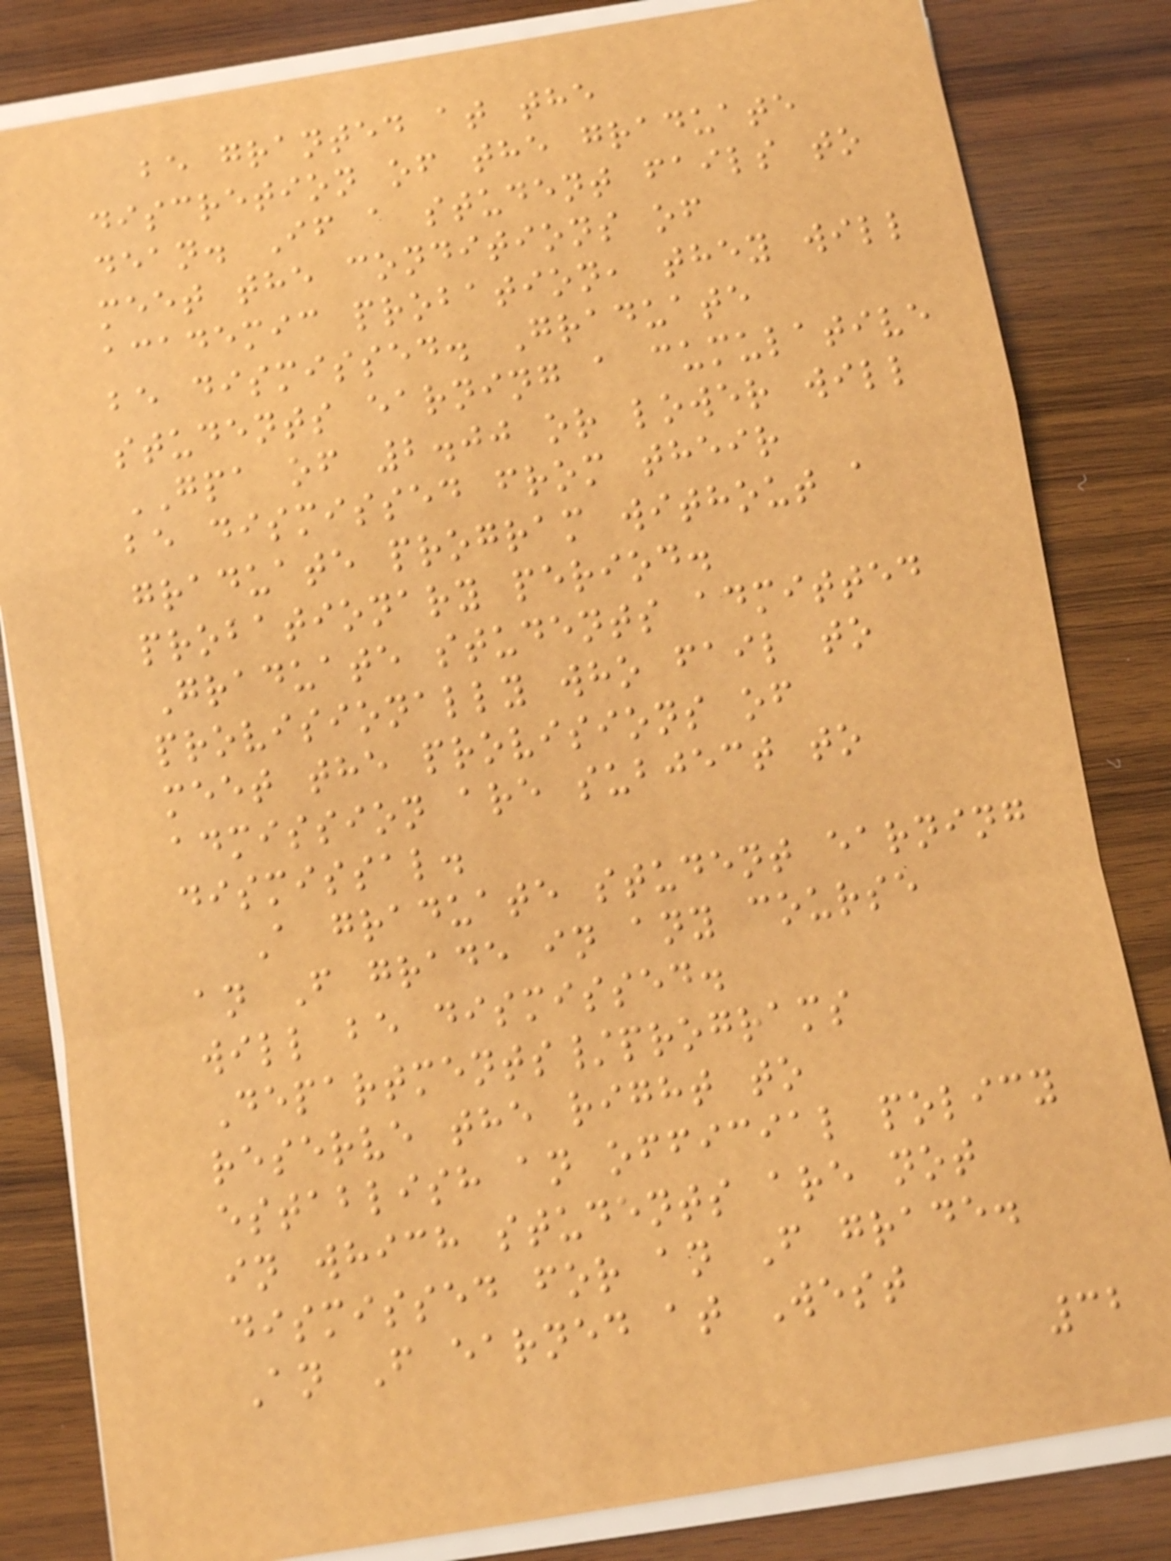be granted at the
discretion of the graduate
dean. If a student fails to
meet the conditions of
academic probation, they will
be dismissed. Graduate
students earning a cumulative
GPA of 2.00 or lower will
be dismissed from their
graduate program without a
probationary period.
Graduate students admitted
provisionally who fail to
meet the provisions of
admission are subject to
dismissal.
A graduate student earning
an F grade in any course
will be dismissed.
Departments/programs
reserve the right to
establish an official policy
in which students are not
dismissed for an F grade.
An F earned at West
32
